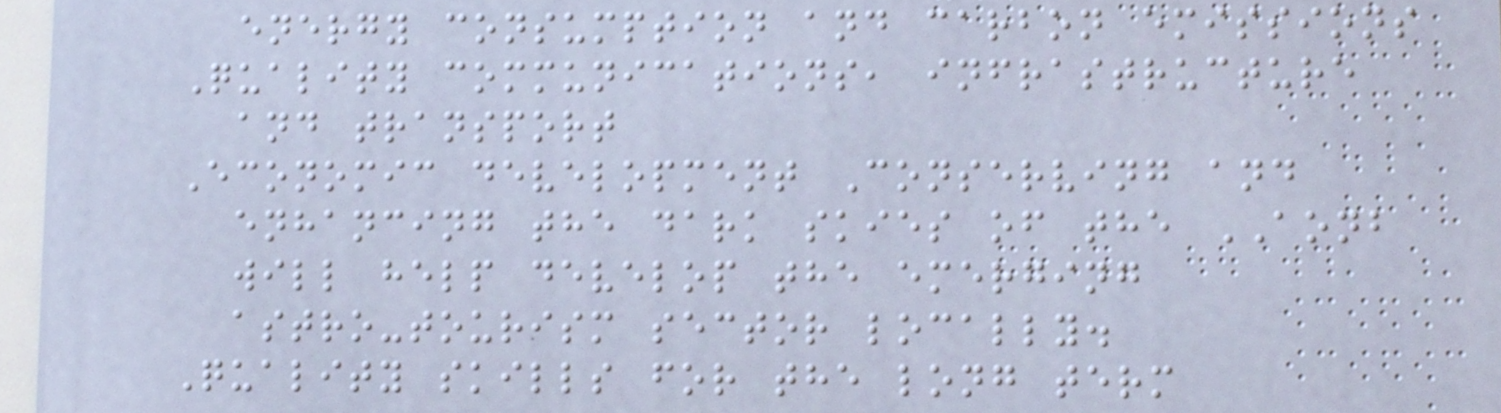energy consumption and carbon emissions
Quality communications, infrastructure
and transport
Economic development Conserving and
enhancing the dark skies of the AONB
will help develop the emerging
astro-tourism sector locally.
Quality skills for the long term
